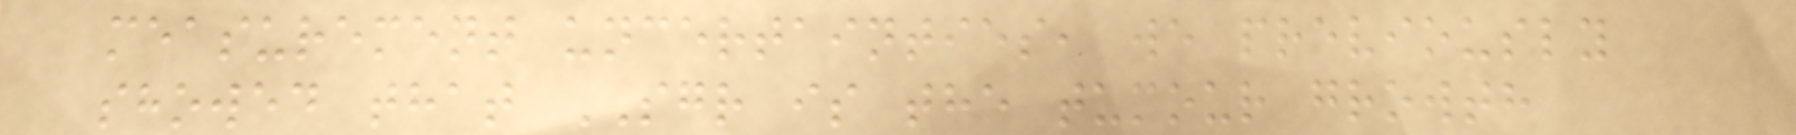measurement uncertainties, we previously
showed that SGR is the tumour growth
